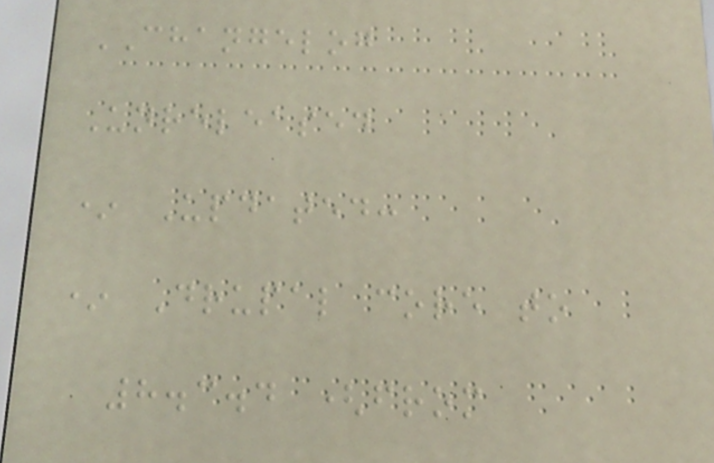CHANGELOG
Unreleased
* Updated:
* Drupal core to
8.3.4 (from
